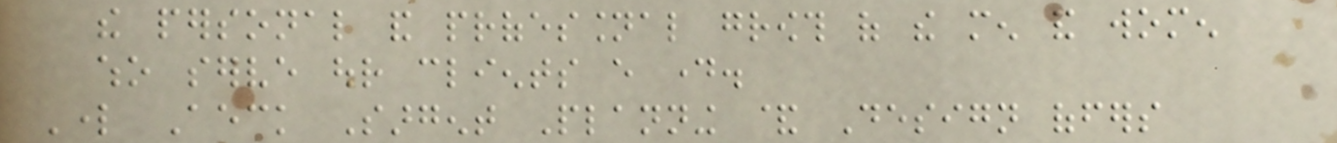the personal and professional growth of the men and women
who serve our clients every day.
Lord Aeck Sargent Planning & Design offers
